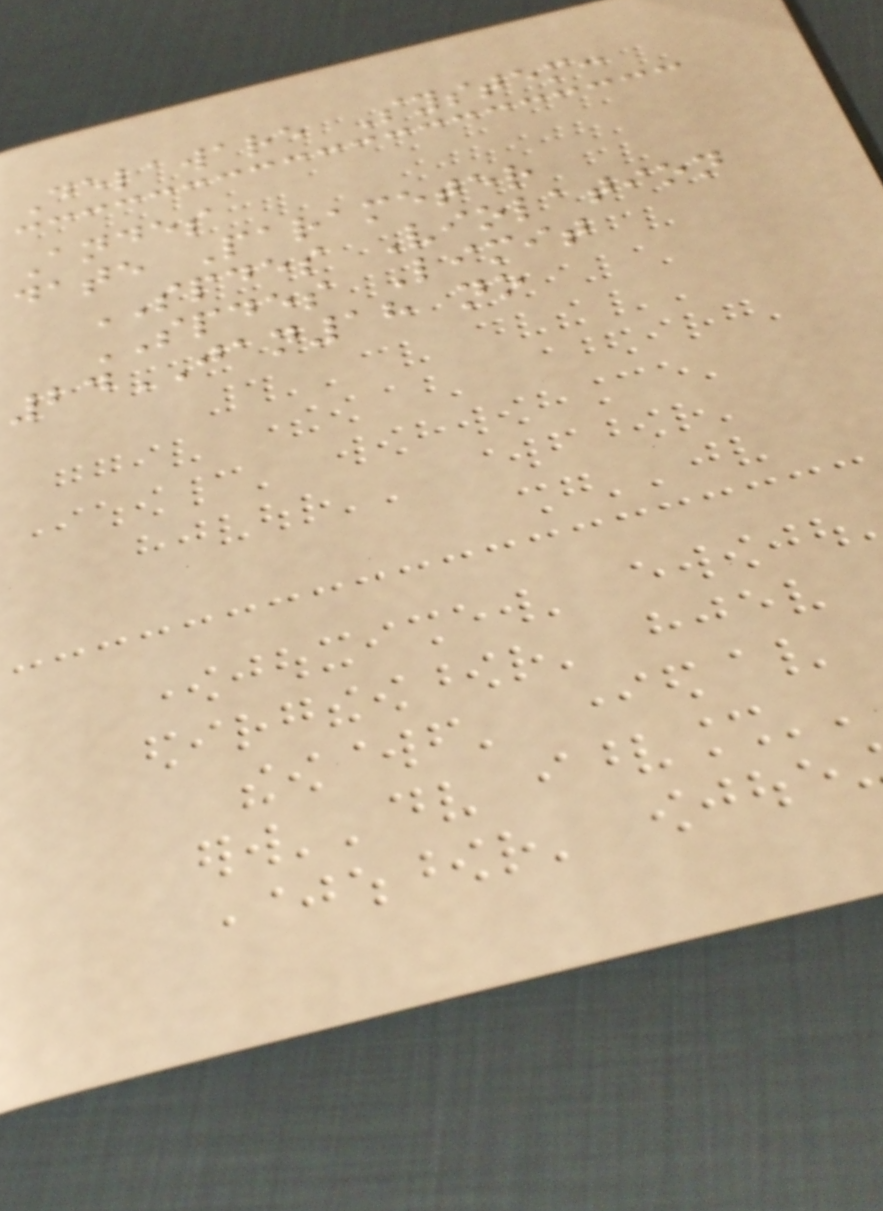Delaware System:
Andes
date Parameter
SPDES Violation
SPDES Limit
24JAN18 no
